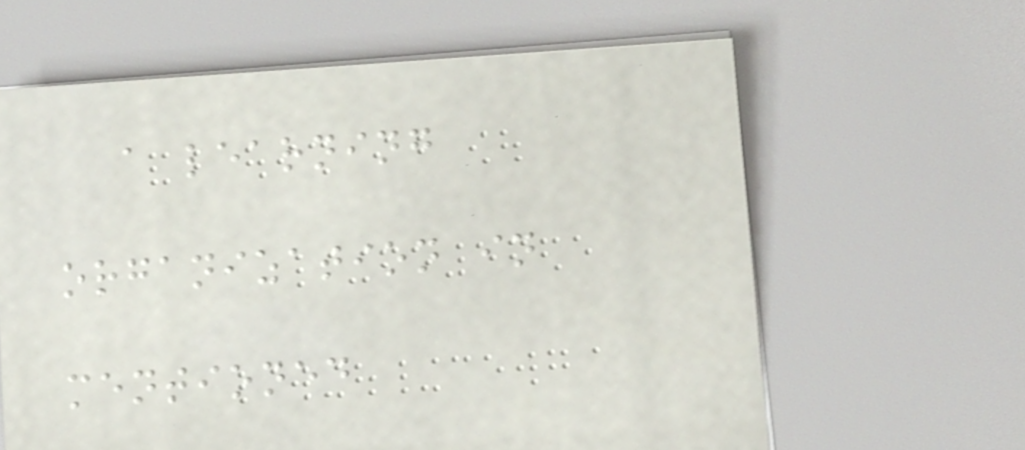a learning
organization in
mentioned
